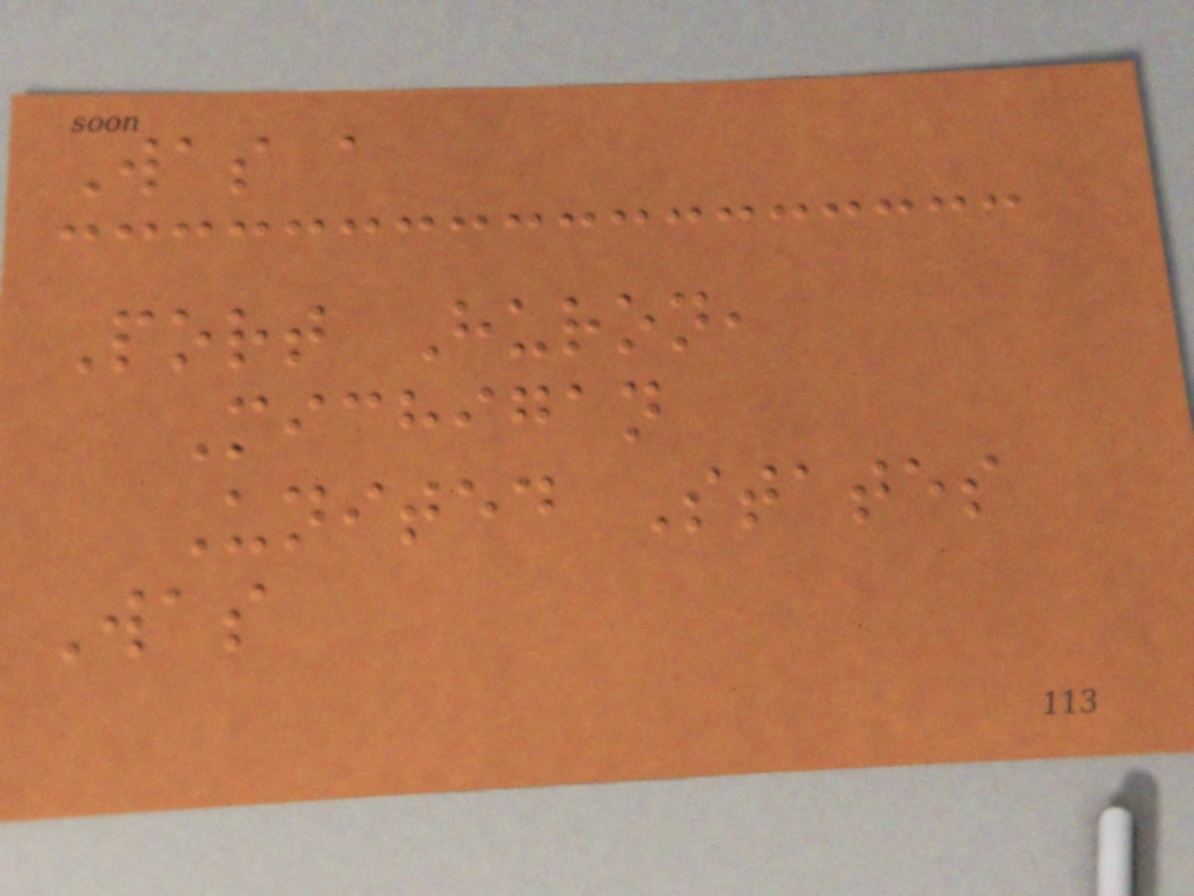Was a
Port Huron,
Michigan
United States
Was
